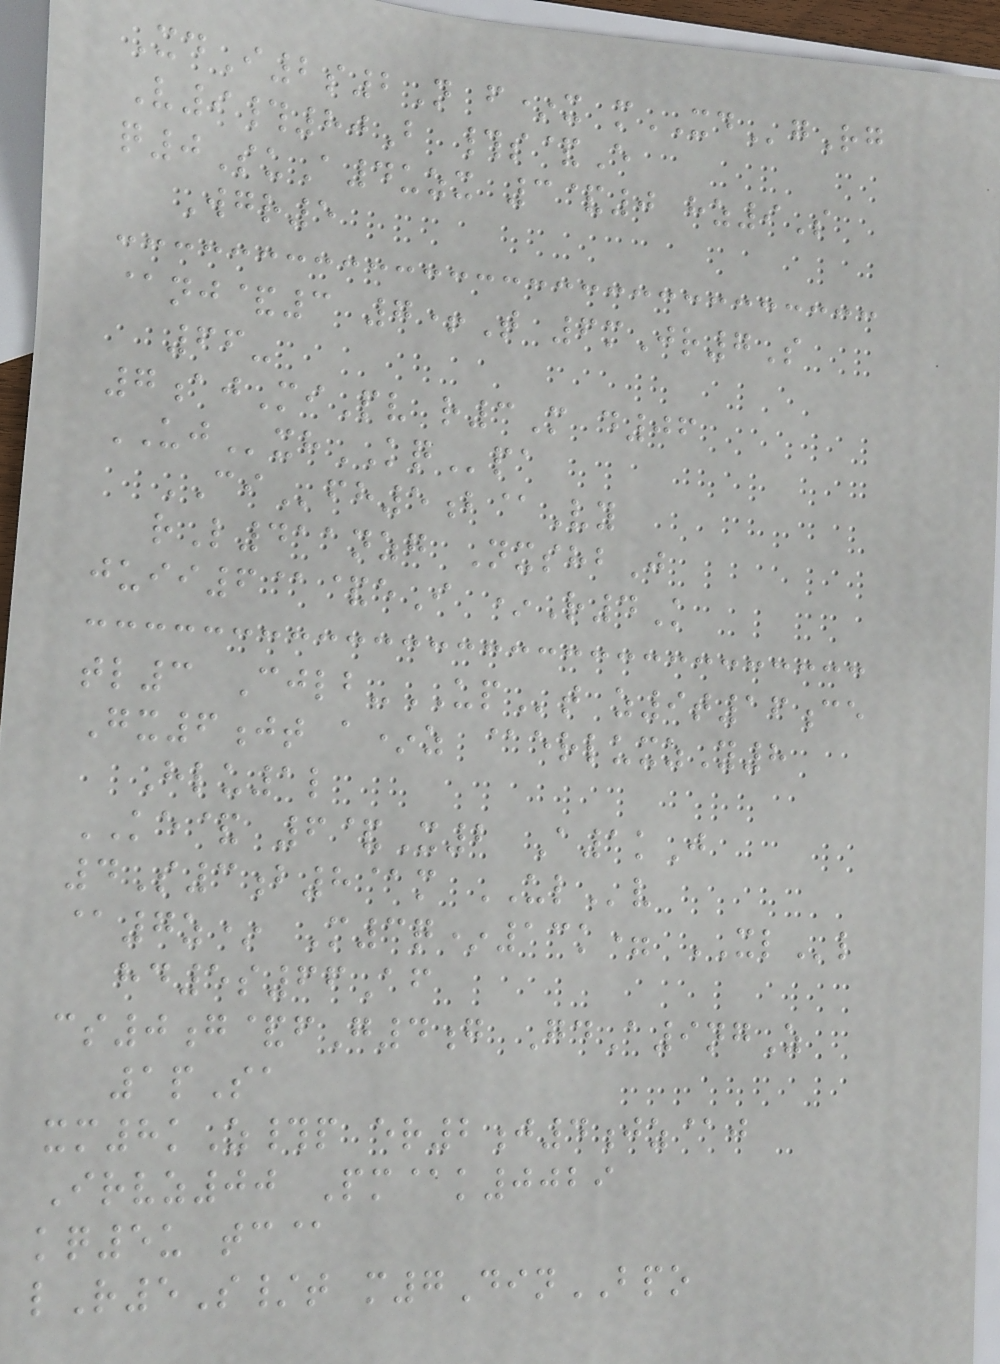XdI2s2N f*x mXDgRg
V9#80B #s&E
q0SuA4uzx 3&0 hz9S
Wgr5
@nj&3 7+T 6mJr7S
66-
7ajMiPv r3M d06
UJxhKQpa
CIfh5b@Vy
rL411nzg NxshbJ
juii6@&eI *R4K
tl3 Cjlb-UPt z9t16ce
Gx6jt a*z @erluxzY8
Hlu1l
KE& 6&X2 A1kJ
4S3b8@m ULv
@7z* M3q*13k= XLl
hd5s66Af
cs0g&fG4g GdA9ngZ
1pSa
xm8kZ#p er2j4jz@j
Irvz00 Pm@k0029
kq5u tc@
lR5S/t m7DinBPO
